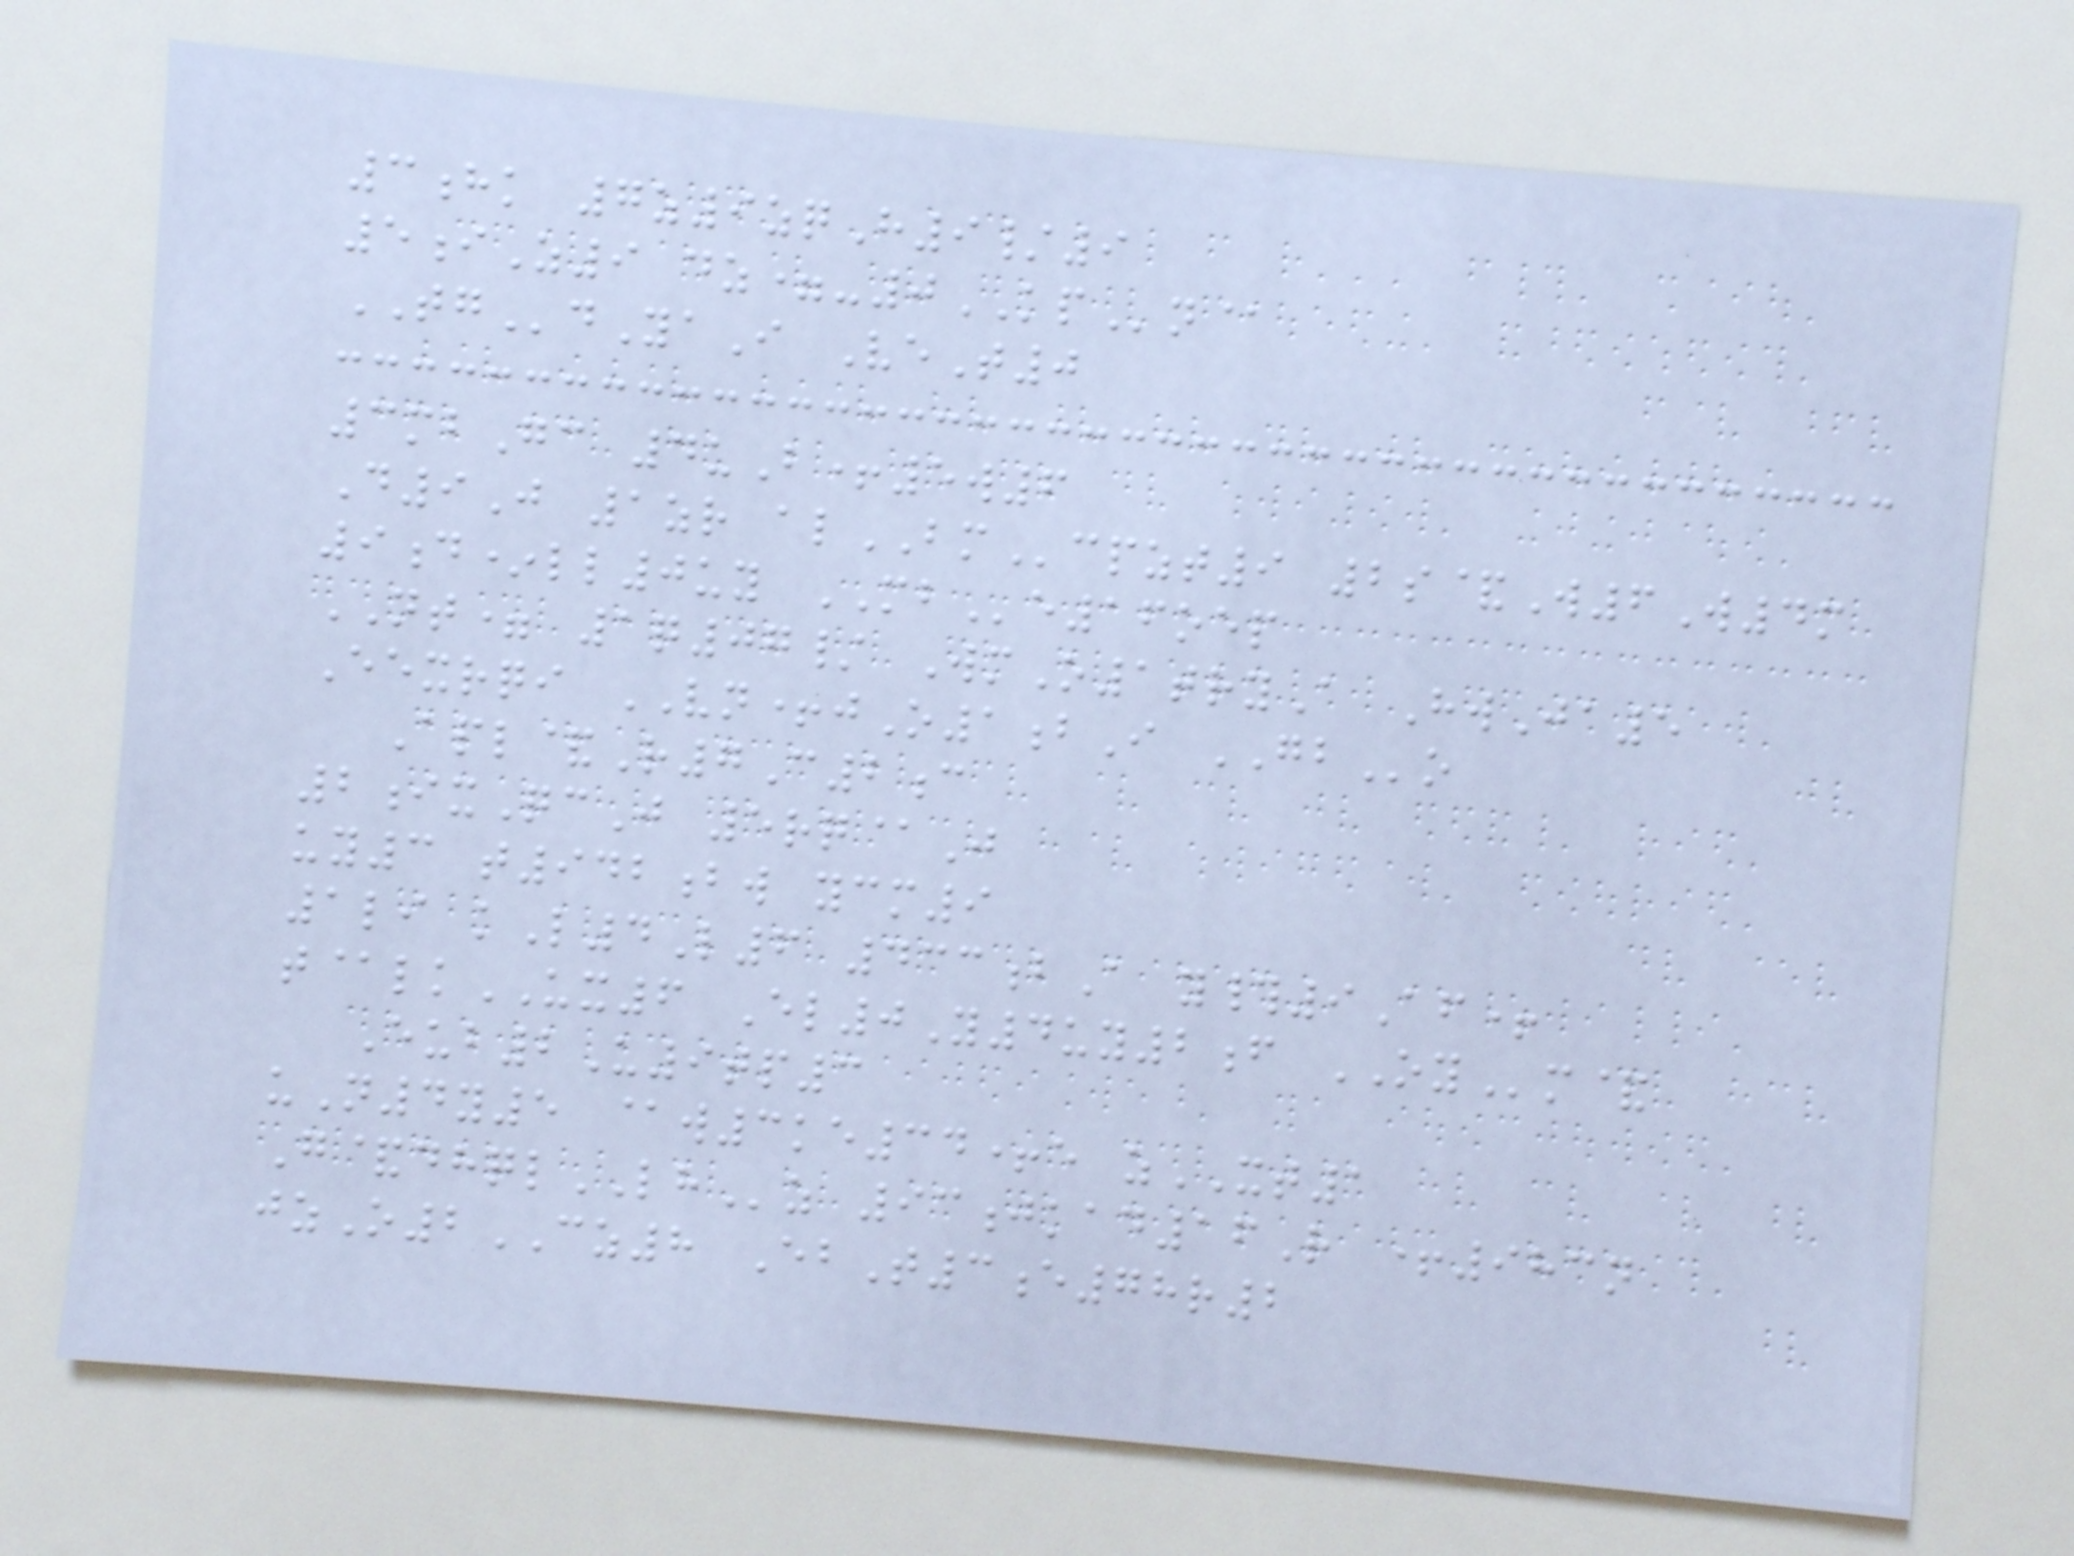3hk 7z9zqH9/9
5iZ9 dz=-0KPn@
TGdYaI VeT0
3mbGc 4uB+5w6
D9J 1zr alBMcpzt9 2s&W6W4m
9d*ll0uy MBe16oep
NT= 1q07/ WmO1tryA HwJa5
Eexrqi VN+jO1bI GBo
Apl&R7C2c
2ixQcJ 5rq@J
uy3 t942bw ycm9
1li kL4L6 433bA y#9Af+
t@lkUX6 El0Y4uy2f OYm&
Eub2U9tp3
uN4y5 @w3ke34+e zXT1
G&dhqlLHz 93jkad16R +983n
jzO2CZ8 EbT3e78r2
